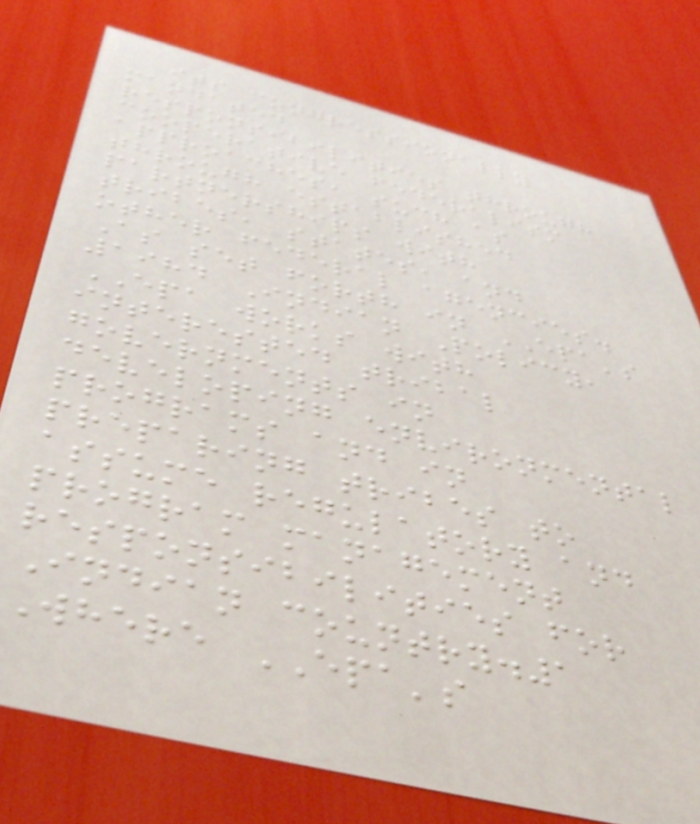its congressionally
mandated
responsibilities through
cooperative federalism
approaches, such as
through established
partnerships with
tribes, states, and
other federal agencies.
As set forth in EPA's
1984 Indian Policy,
EPA works with
interested tribal
governments in
developing environmental
programs and in
preparing tribes to
assume regulatory and
program management
responsibilities for
Indian country.1
Where EPA's
